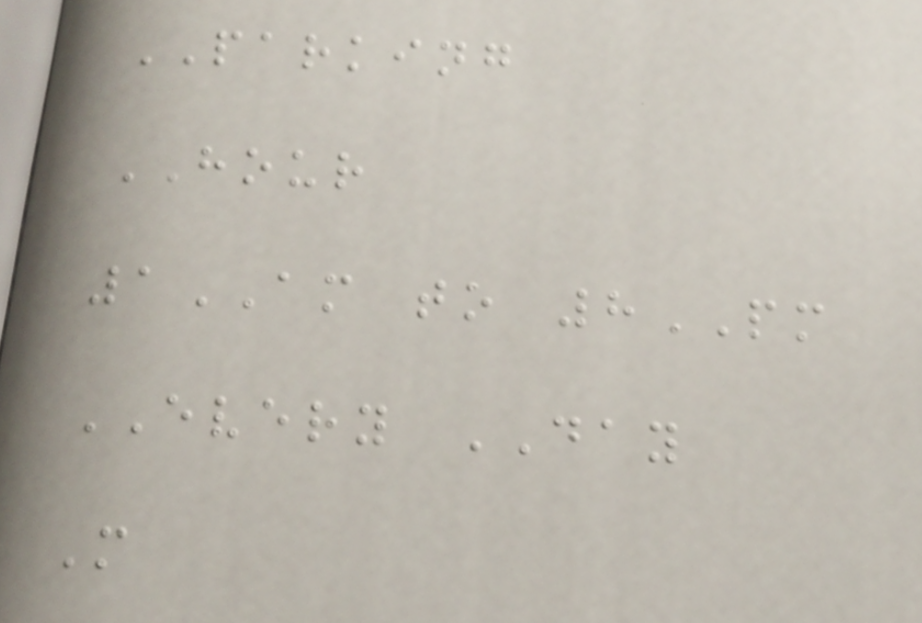PARKING
HOUR
1AM to 8PM
EVERY DAY
M
